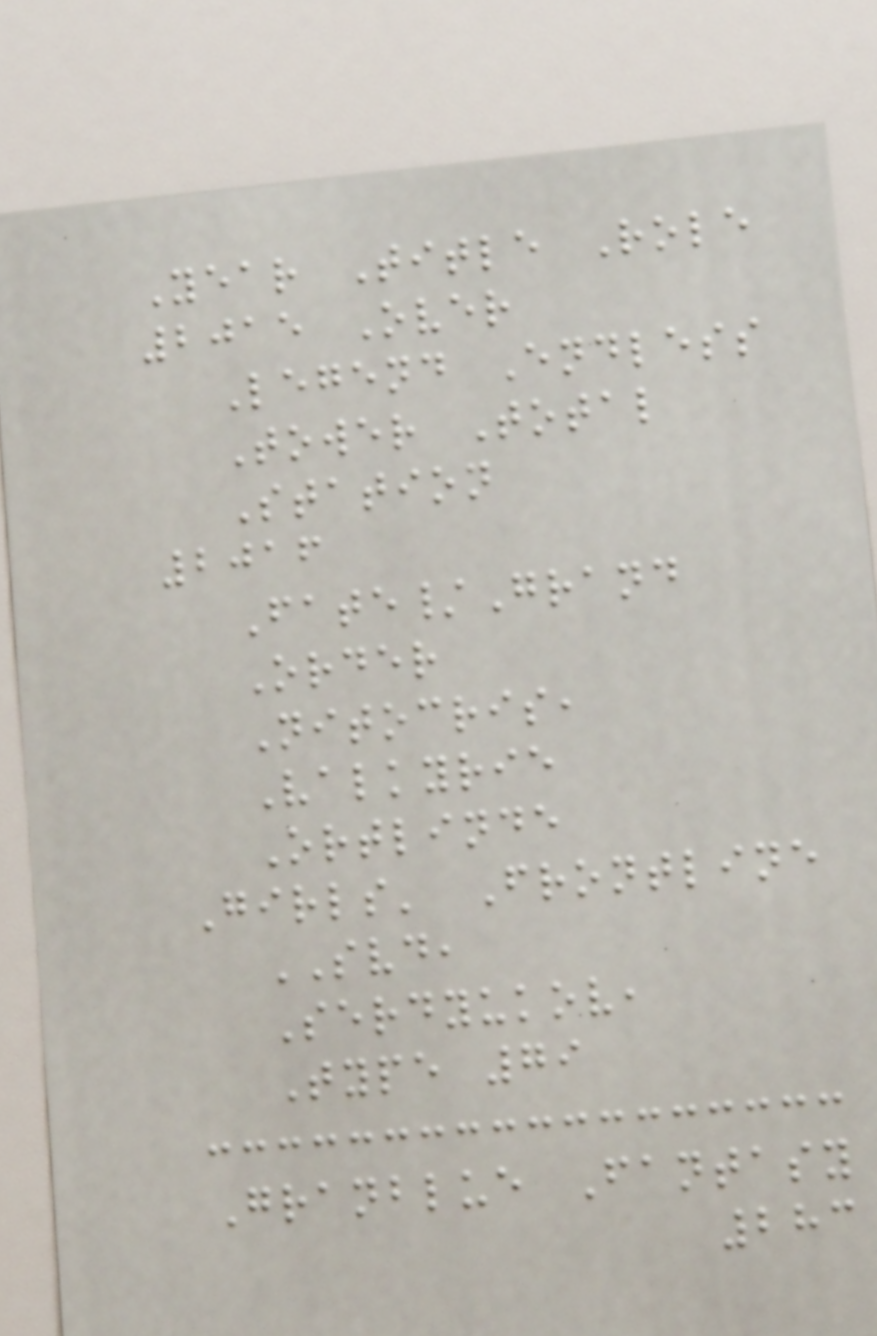Year Title Role
2015 Over
Legend Endless
Tower Total
Station
2016
Fate/Grand
Order
Nitocris,
Valkyrie
Ortlinde
Girls' Frontline
SVD,
Serdyukov,
Type 79
Granblue Fantasy
283
